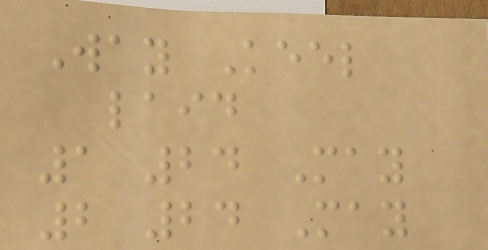Way Keel
laid
1 24 May
2 24 May
